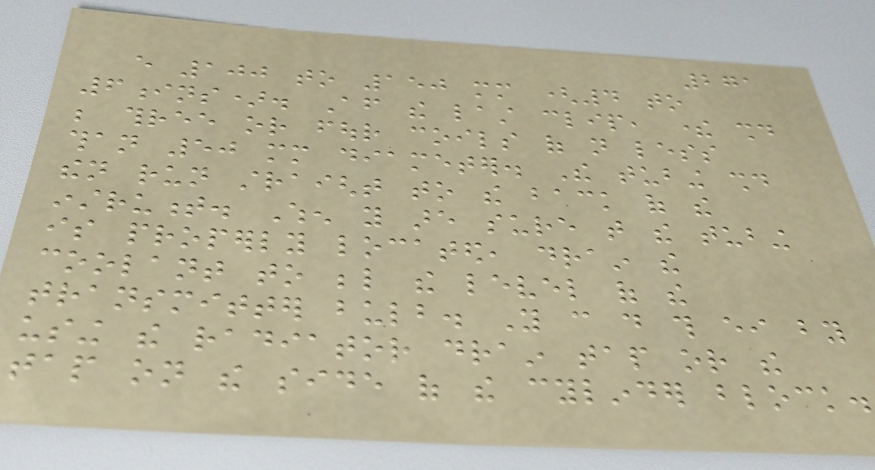271
every 100 to 150 mm (4 to
6ins). After the last clip, there should
be three or four coils of not less
than 50 mm diameter. The tubing should
then run straight to the back of the
instrument. When you are sure that the tubing
is properly located, drain the
coolant to below the level of the
transmitter bulb. You can do this either by
using the radiator drain tap or the
tap on the side of the cylinder block.
